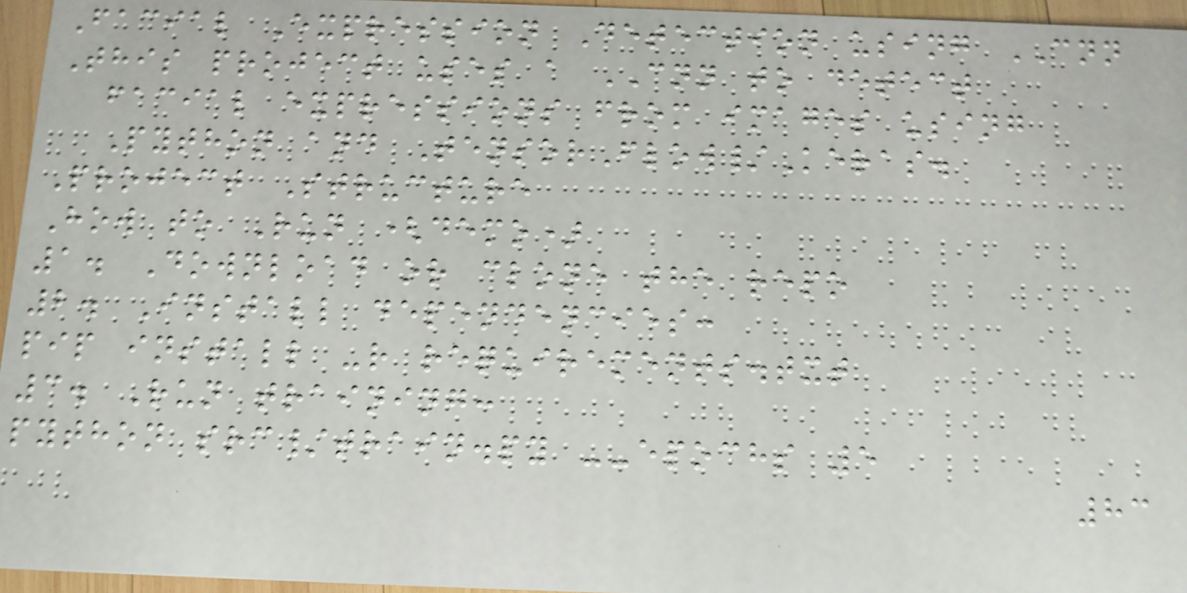Facial Expression Detection using CNN
This project uses a CNN to detect
facial expressions from images using
Python and TensorFlow/Keras.
Project Structure
How to Run (demo)
1. Download or clone the repo
2. Install dependencies:
pip install -r requirements.txt
3. Run training:
python src/train.py --epochs 5
83
